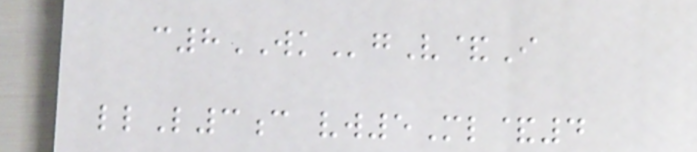c8WKgV&I
llL3c vw5Ml&4
